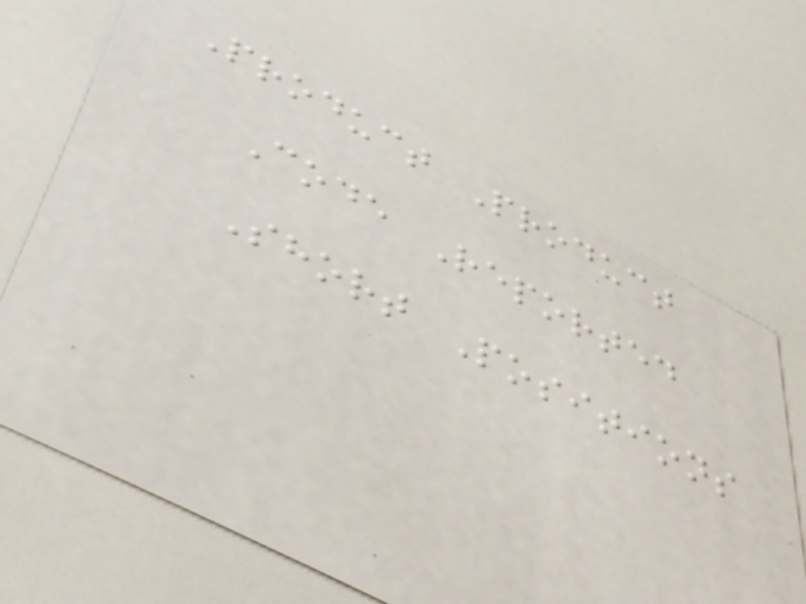Product Product
Code Reported
Short Positions
